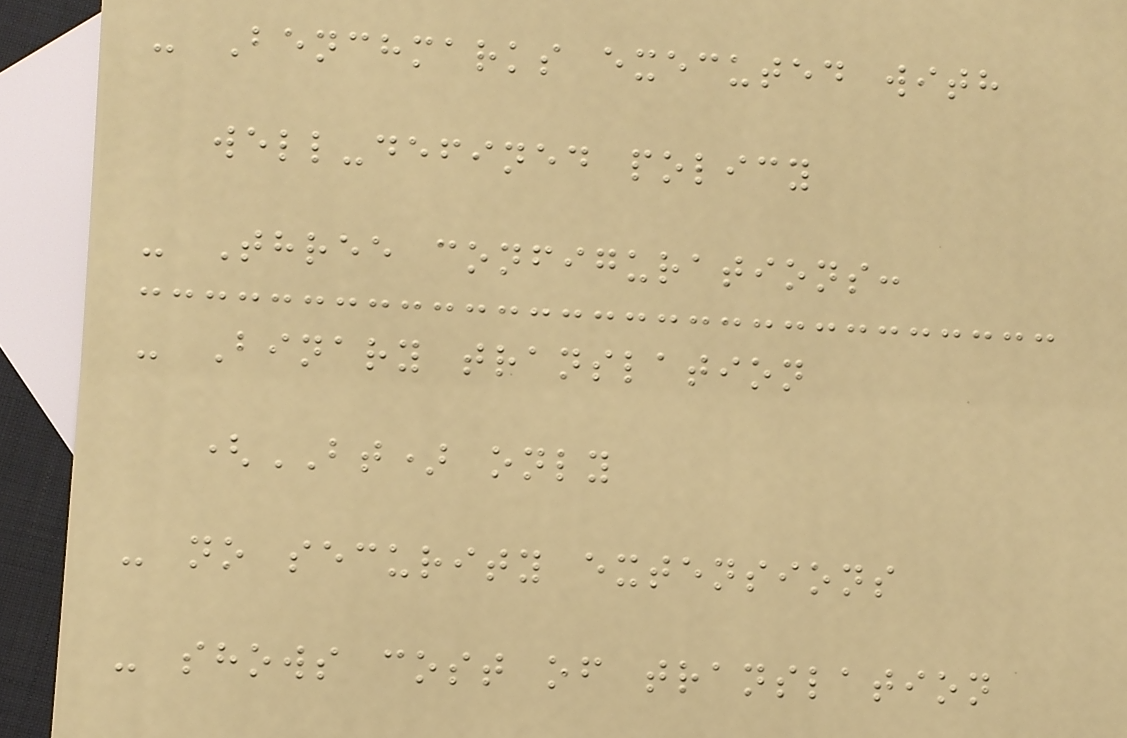- Benchmarks executed with
well-defined policy
- Three configurations:
- Binary translation
(BT) only
- no security extensions
- shows cost of translation
